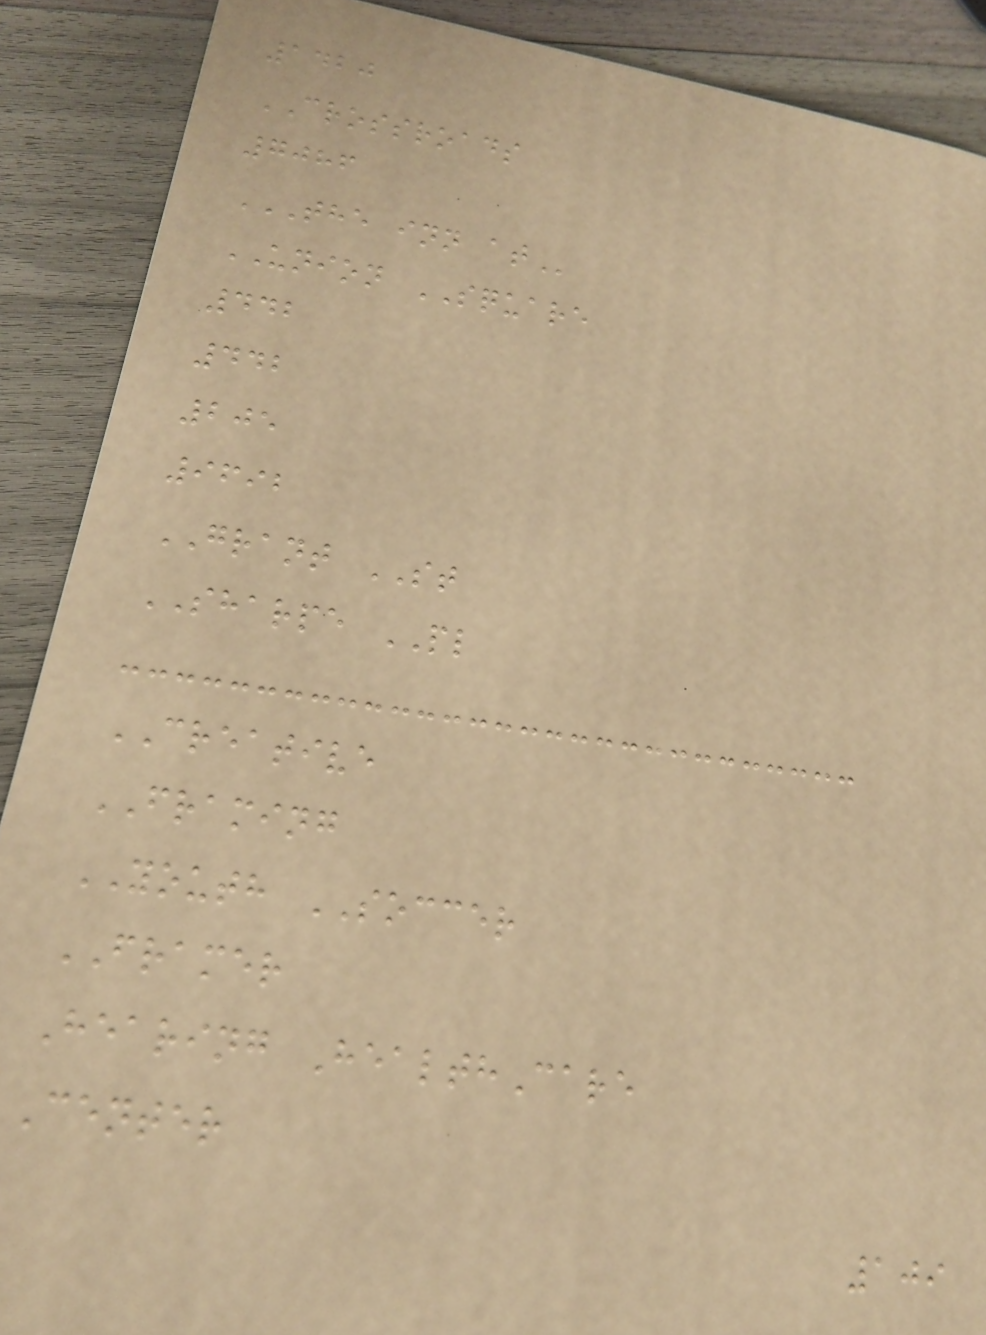1420
CROSSROADS
7086
THE INN AT
UNION SQUARE
442
442
205
9692
GRANT ST
SHARPE PL
CREATIVE
FRAMING
YOUTH SOCCER
FRAMER
Hearing HealthCare
Center
109
